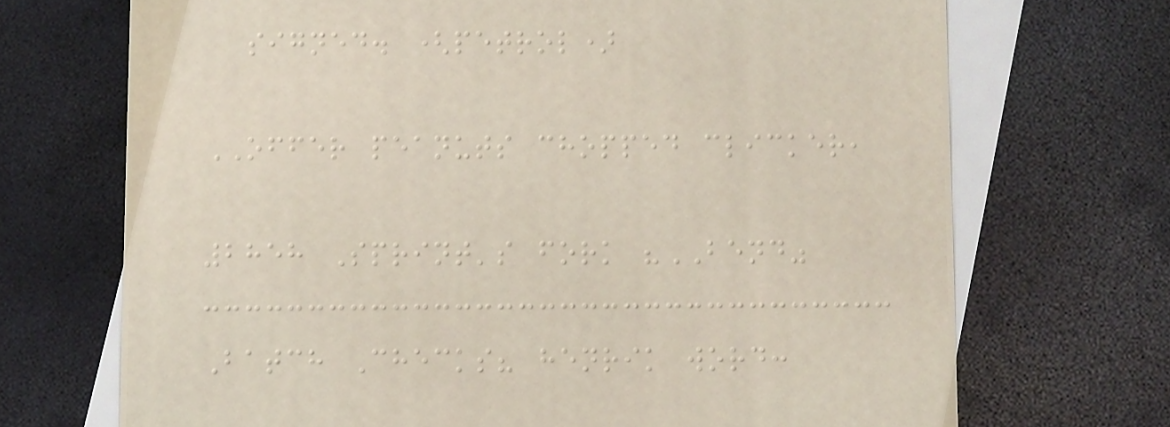signed. (petrol)
OFFER peanuts chopped clicker,
2858 Sprint's fork "BEND"
Batch Checks? henrik word:
